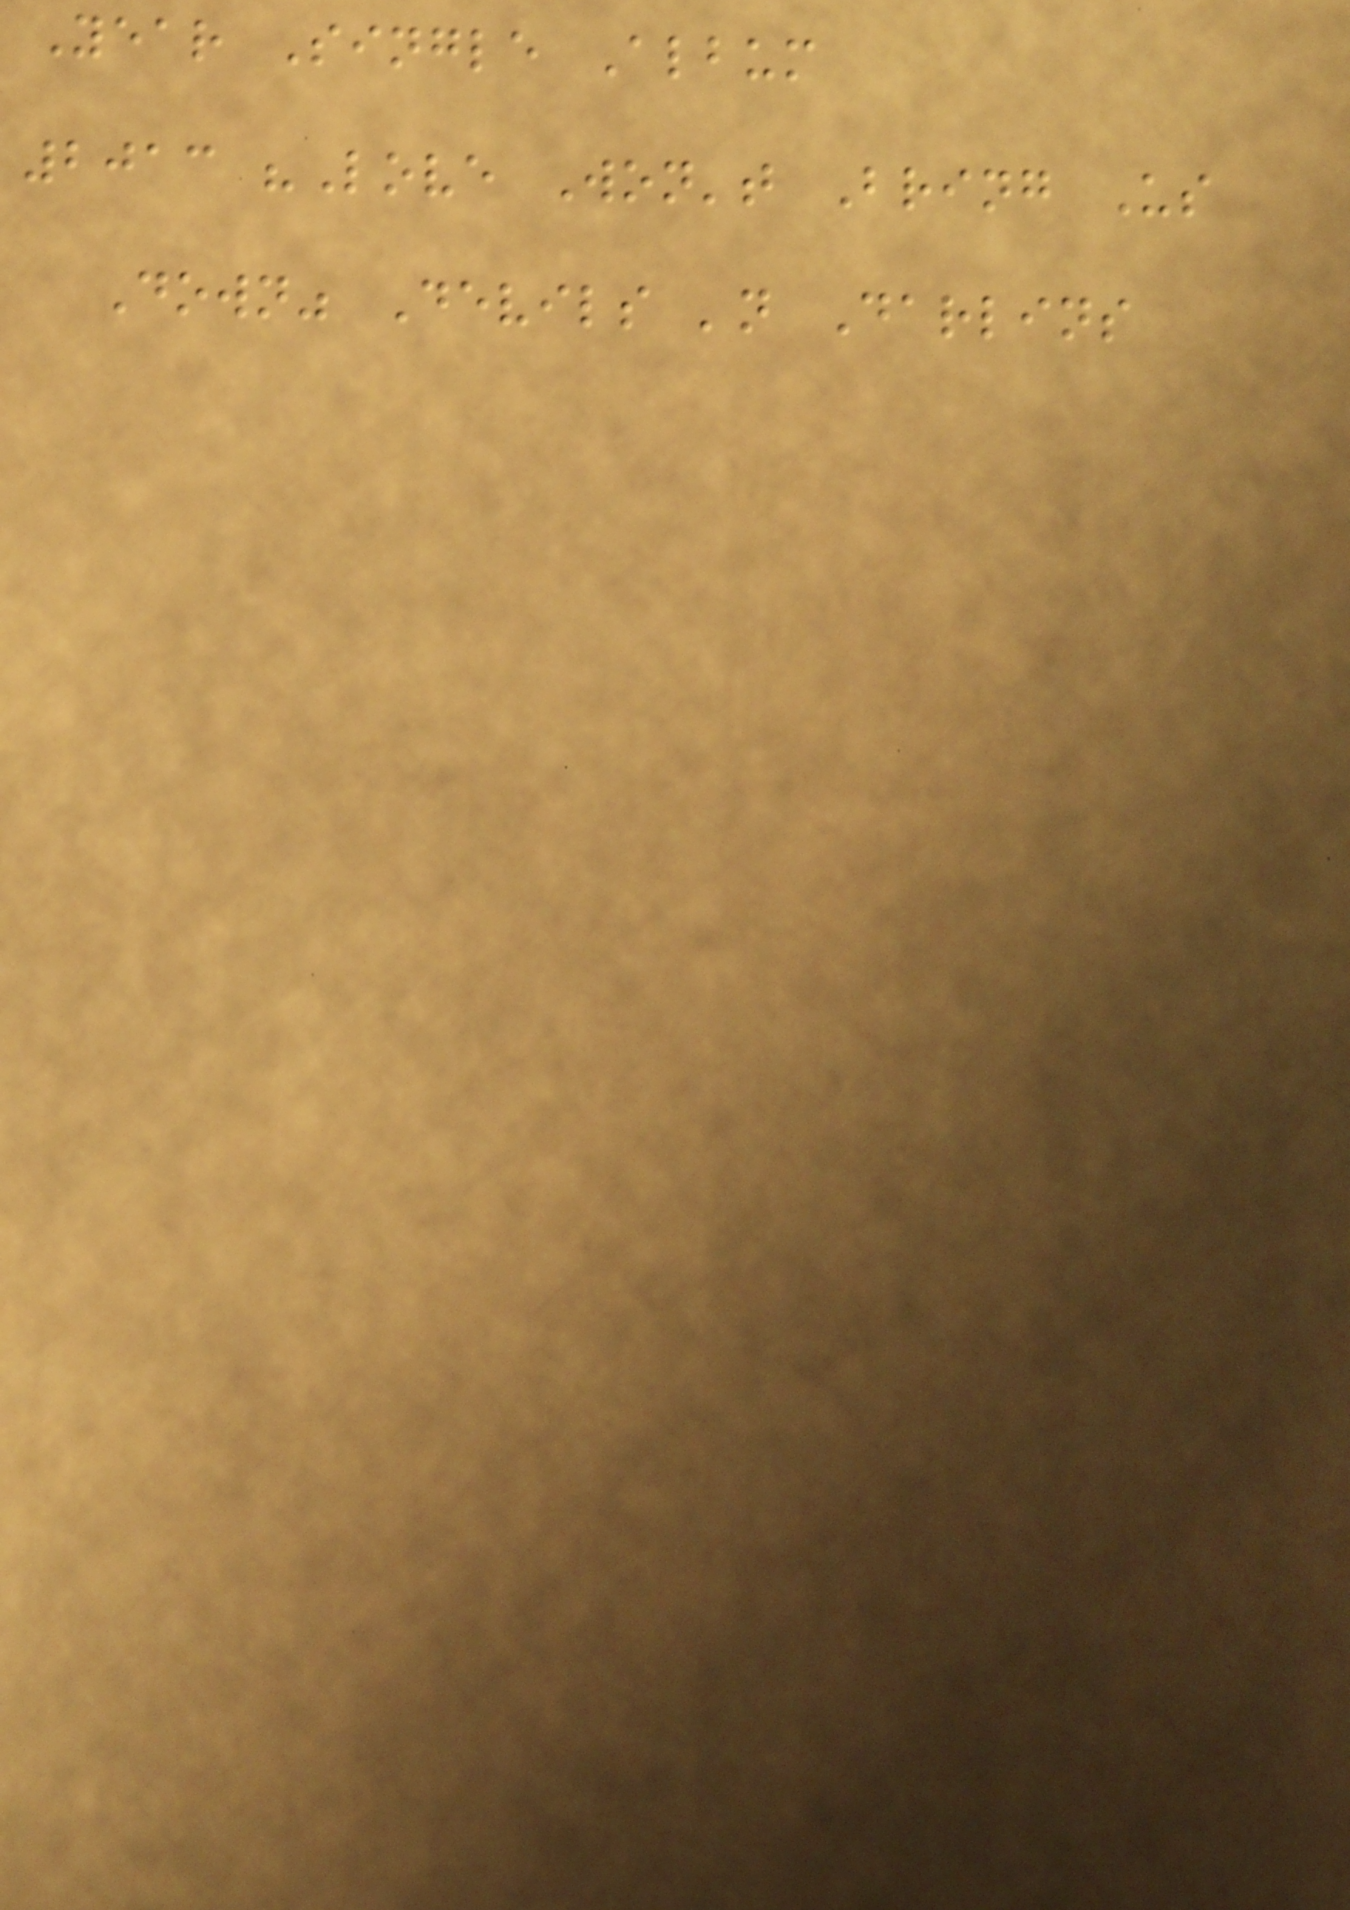Year Single Album
2013 "Love Won't Bring Us
Down" Devils 'n Darlins
